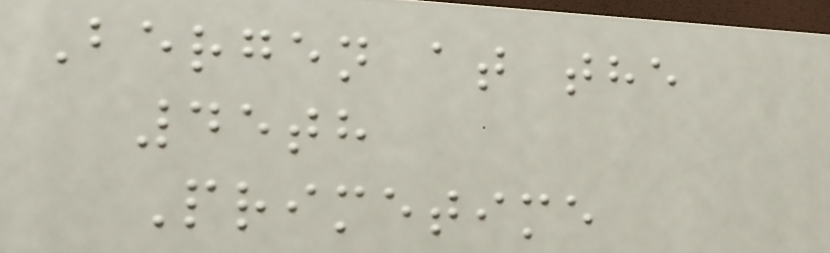Bergen at the
45th
Primetime
